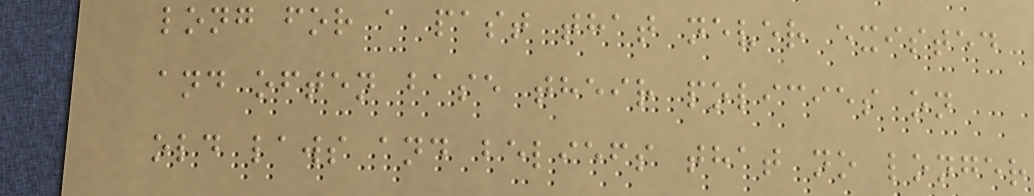long for a past that never existed
and often base their policies on
old laws and beliefs that no longer
